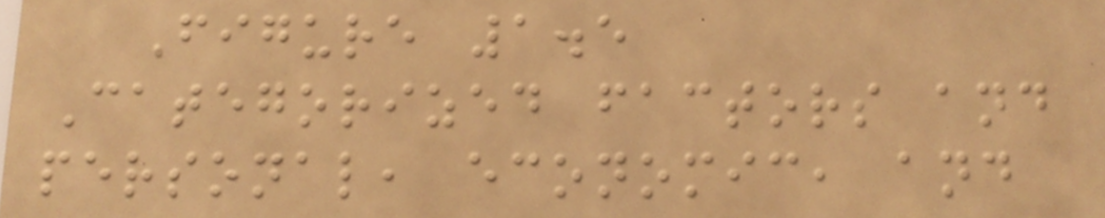Figure 1.5
Categorized factors and
personal, economic, and
